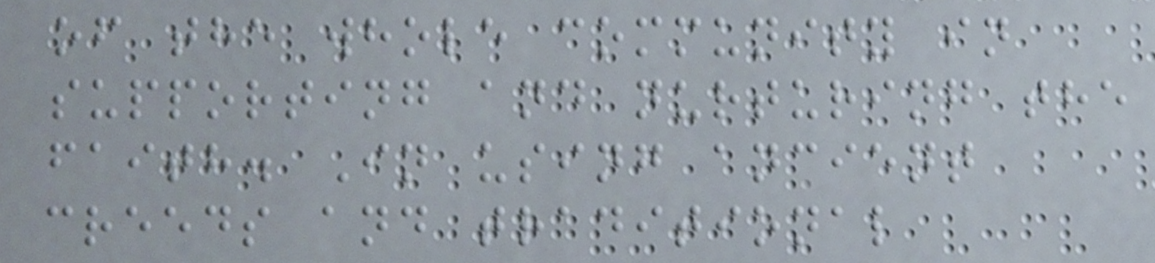of the whole community in
supporting and nurturing the
faith. In using ancient
creeds and traditional
